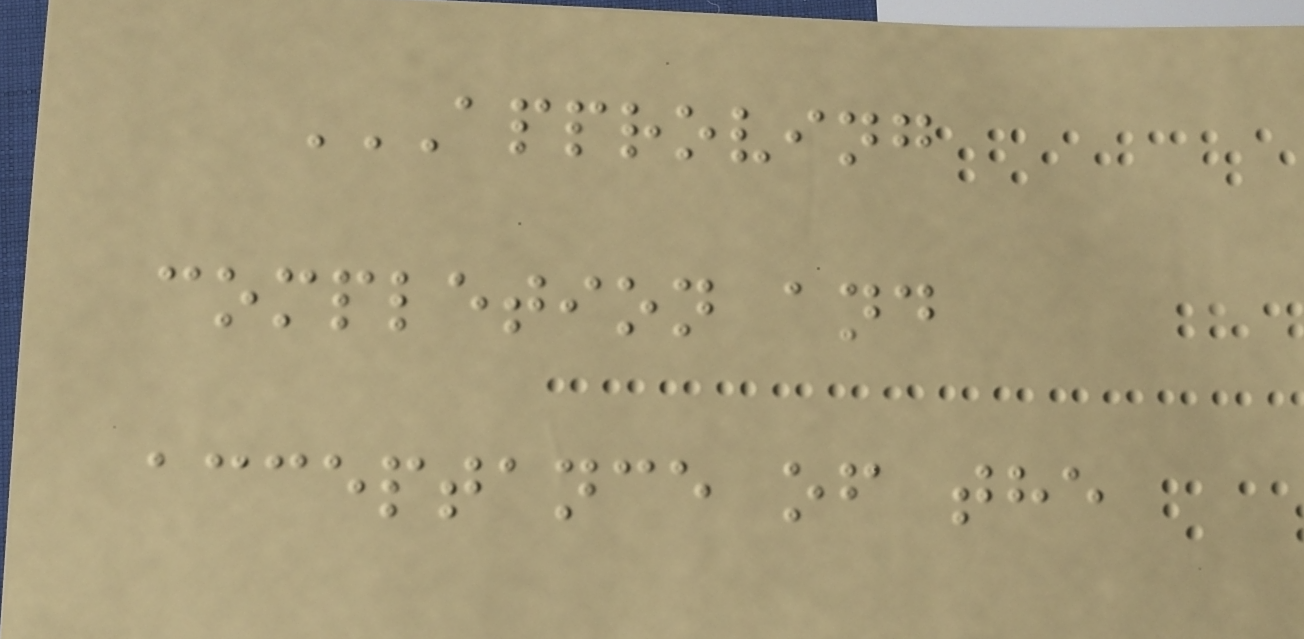APPROVING
COMPLETION AND
ACCEPTANCE OF THE
